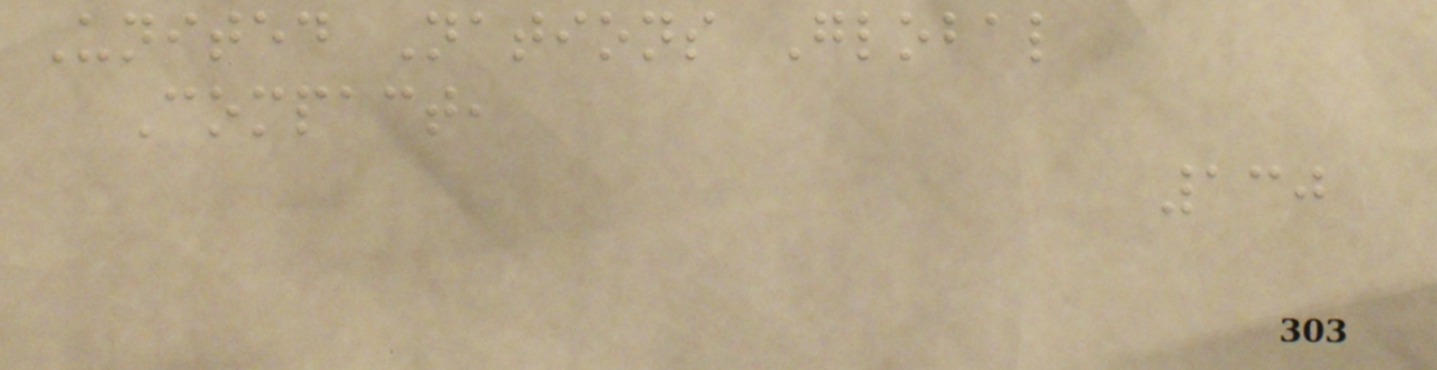United Nations Global
Compact,
130
